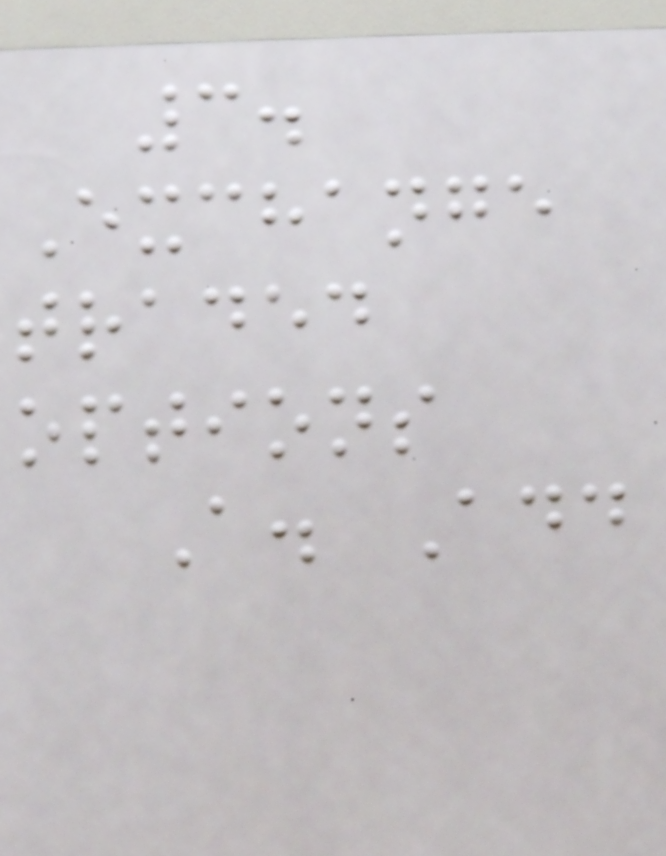3.
Exchange
traded
options
A. Add
